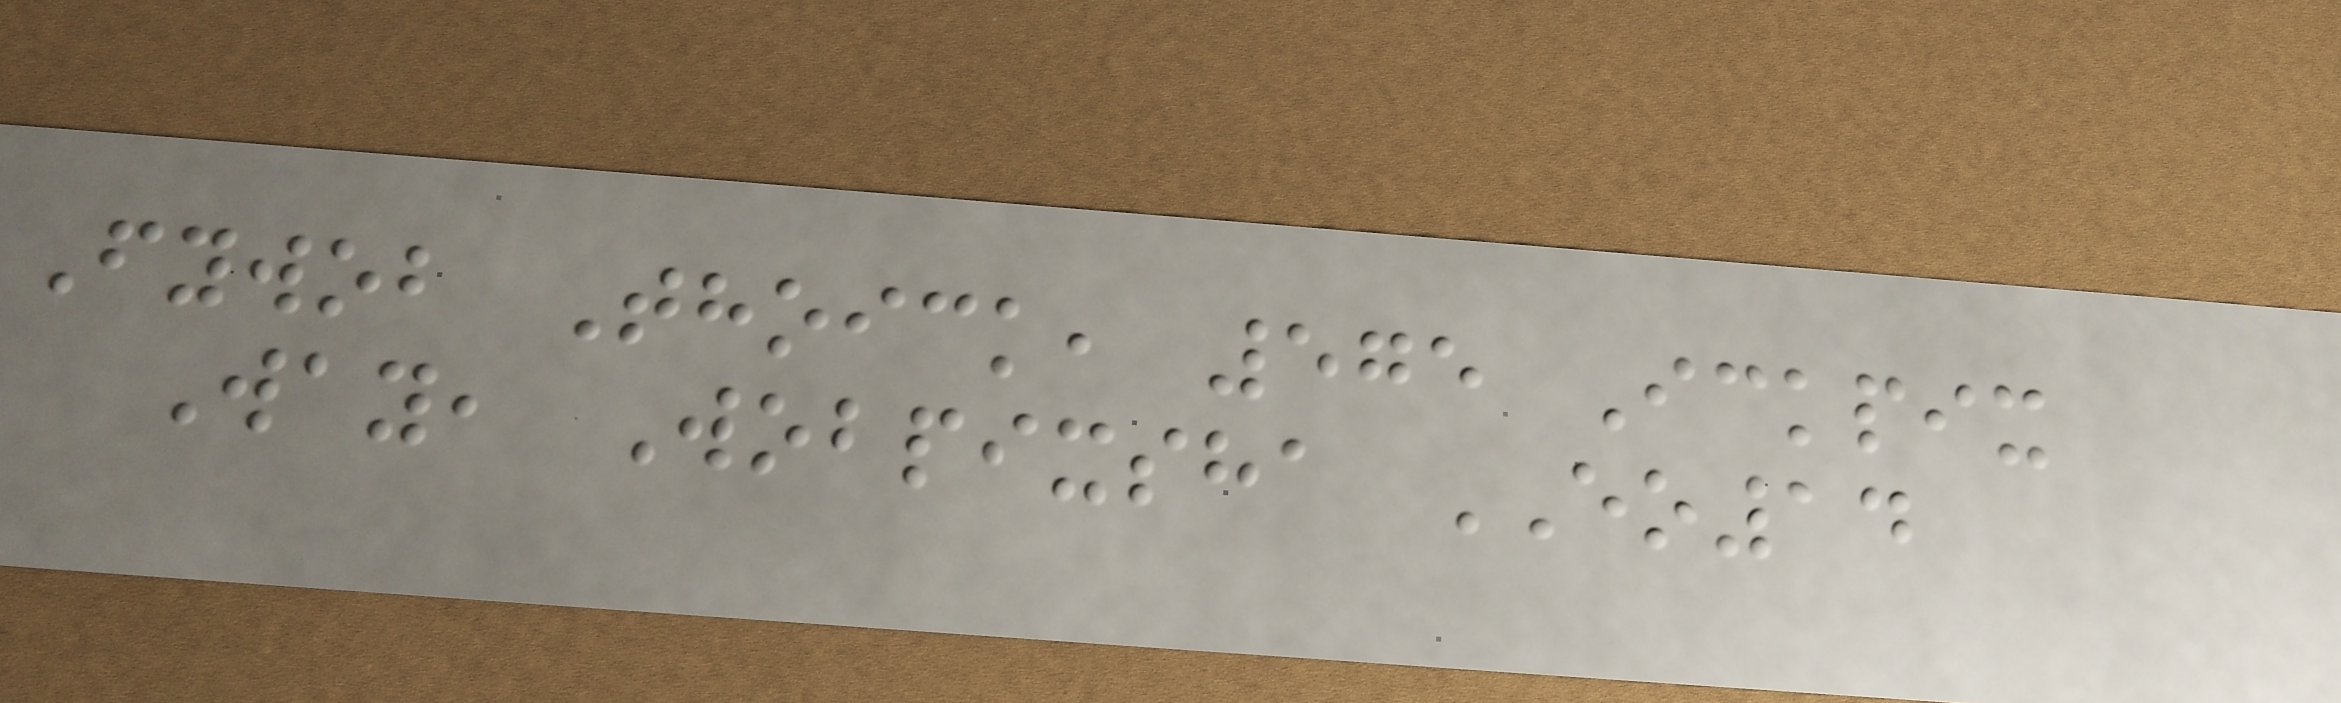Fywob Thoick, 575 Ickpix
Way, Wobpixsha EO14
